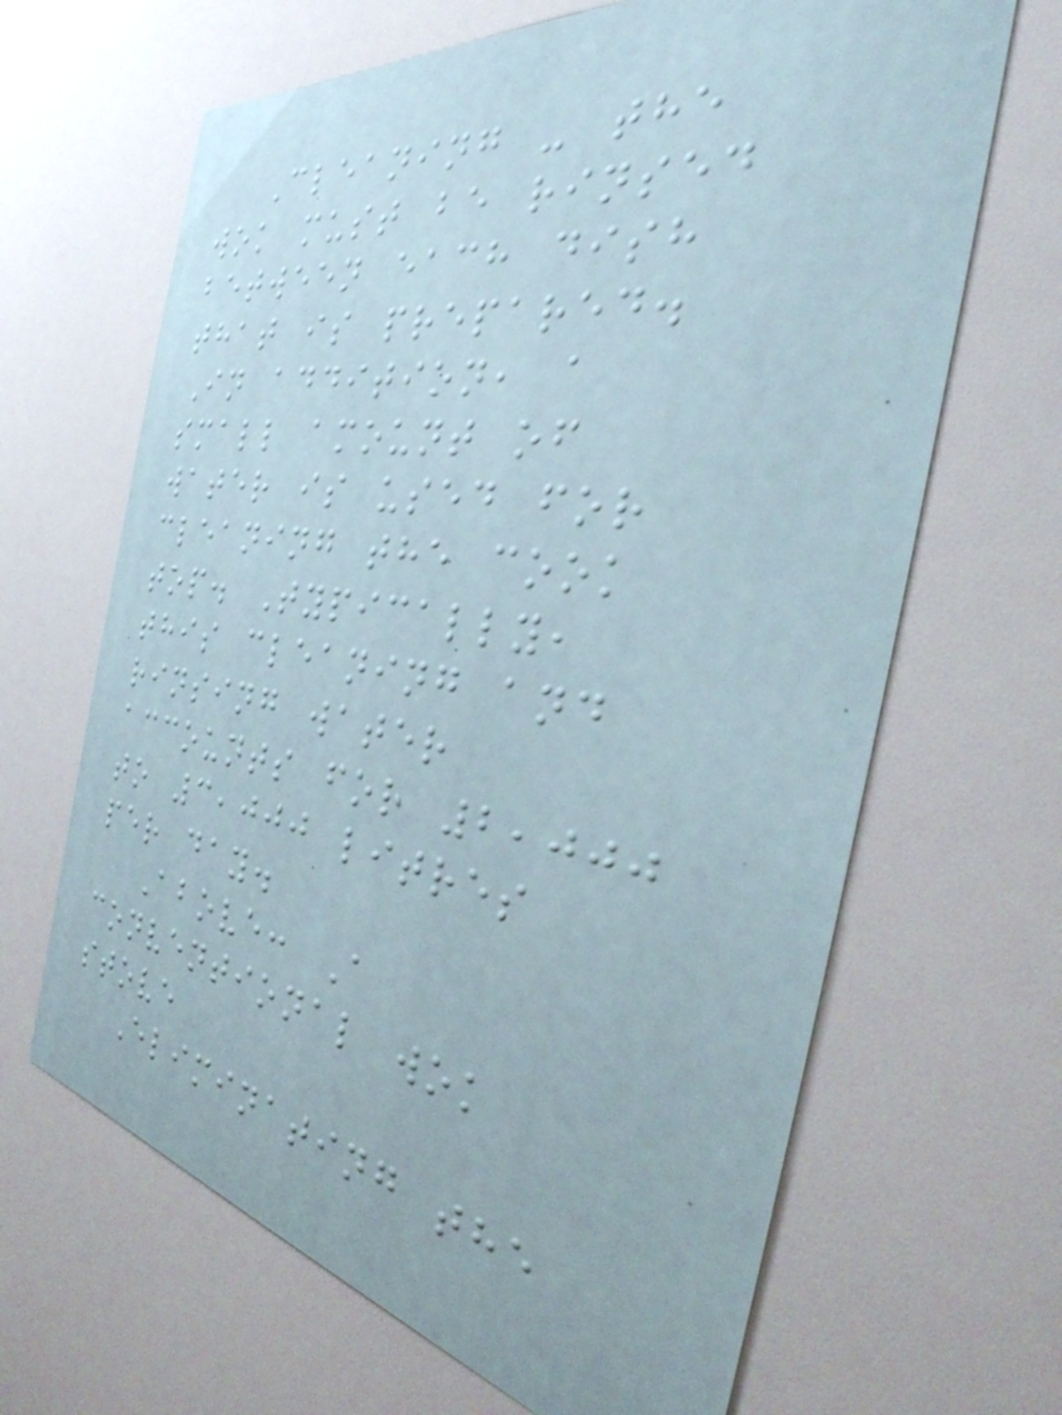Cleaning - the
wok must be rinsed
between each dish
that is prepared.
In addition, a
small amount of
water is used for
cleaning the cook
top. Typically,
this cleaning and
rinsing water
accounts for 2,000
to 3,000 litres
per day.
Above: A
conventional wok
stove
Eliminating the
